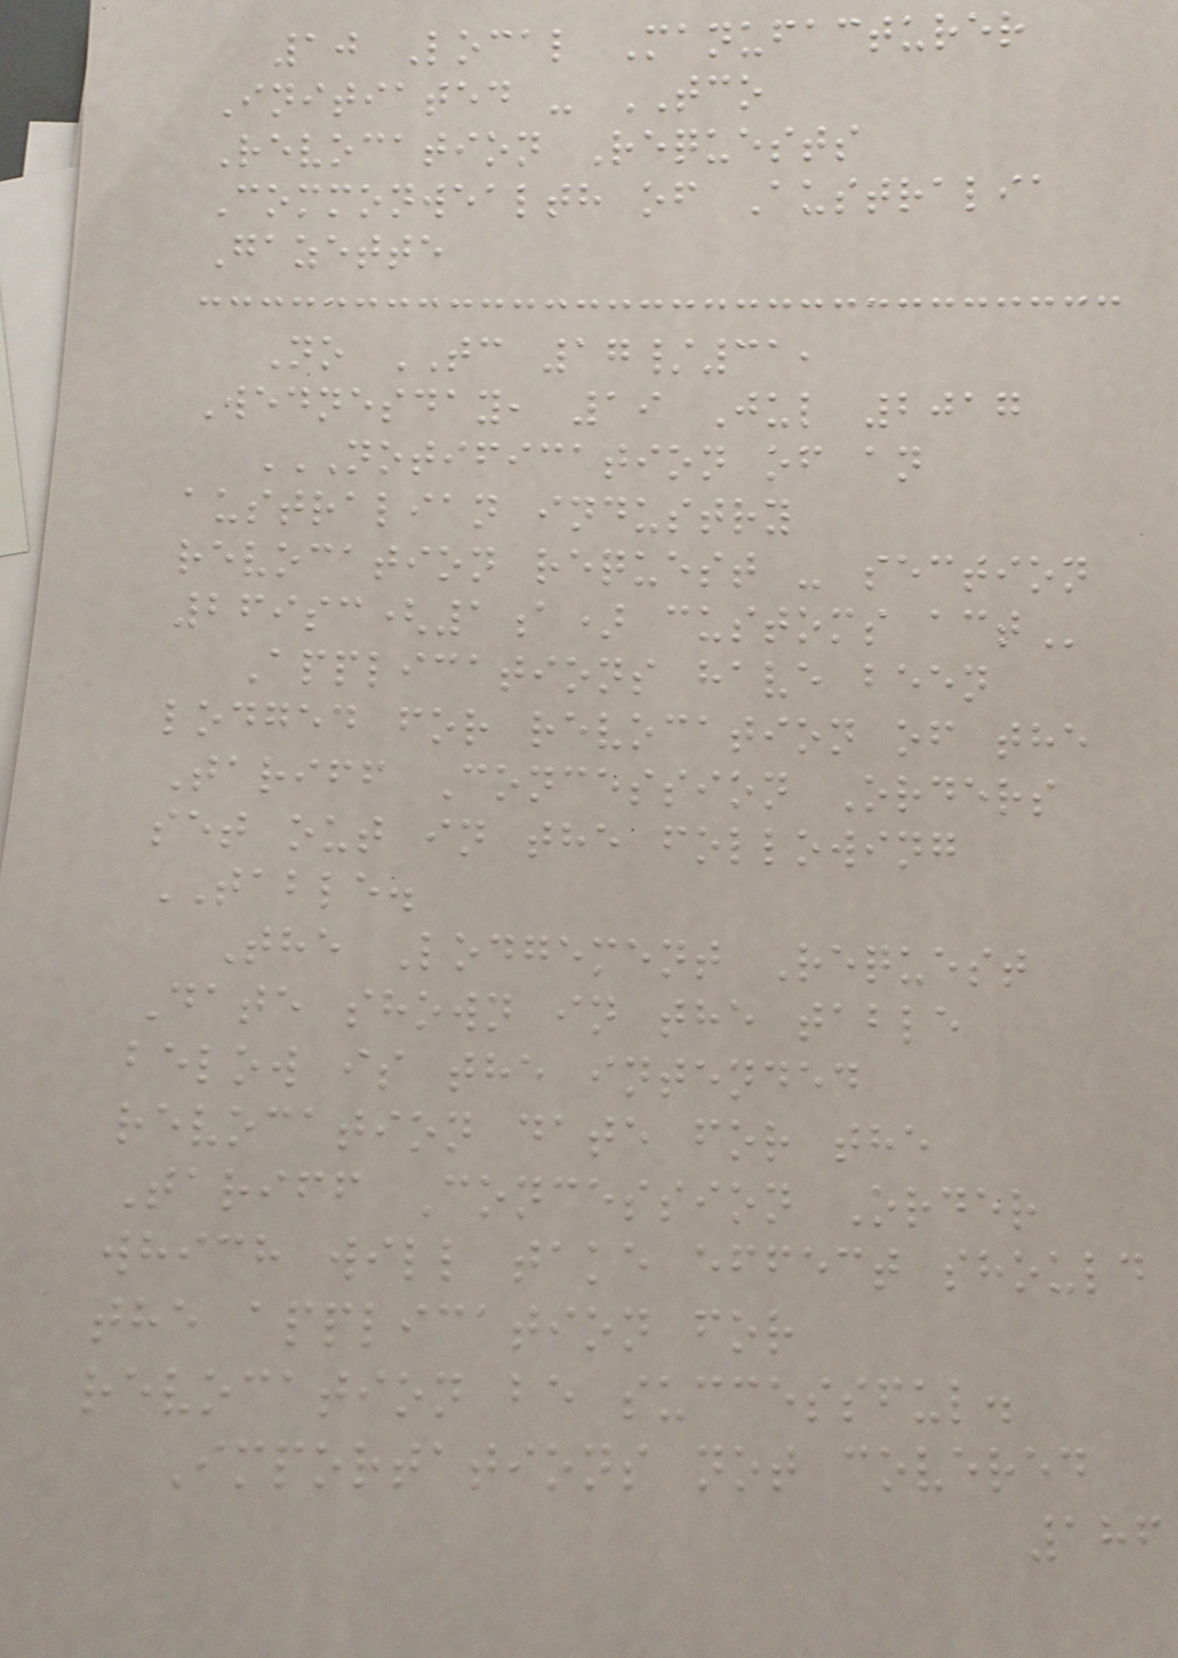10 Local Manufacturer
Initiated - TCO
Revocation Requests
Commonwealth of Australia
Gazette
No TC 17/31,
Wednesday, 19 Jul 2017
NOTIFICATION OF AN
AUSTRALIAN INDUSTRY
REVOCATION REQUEST - SECTION
269SC(1A) CUSTOMS ACT
Applications have been
lodged for revocation of the
Tariff Concession Orders
set out in the following
TABLE.
The Lodgement Request
Date shown in the table
below is the intended
revocation date for the
Tariff Concession Order
which will take effect should
the application for
revocation be successful.
Importations not covered
186
